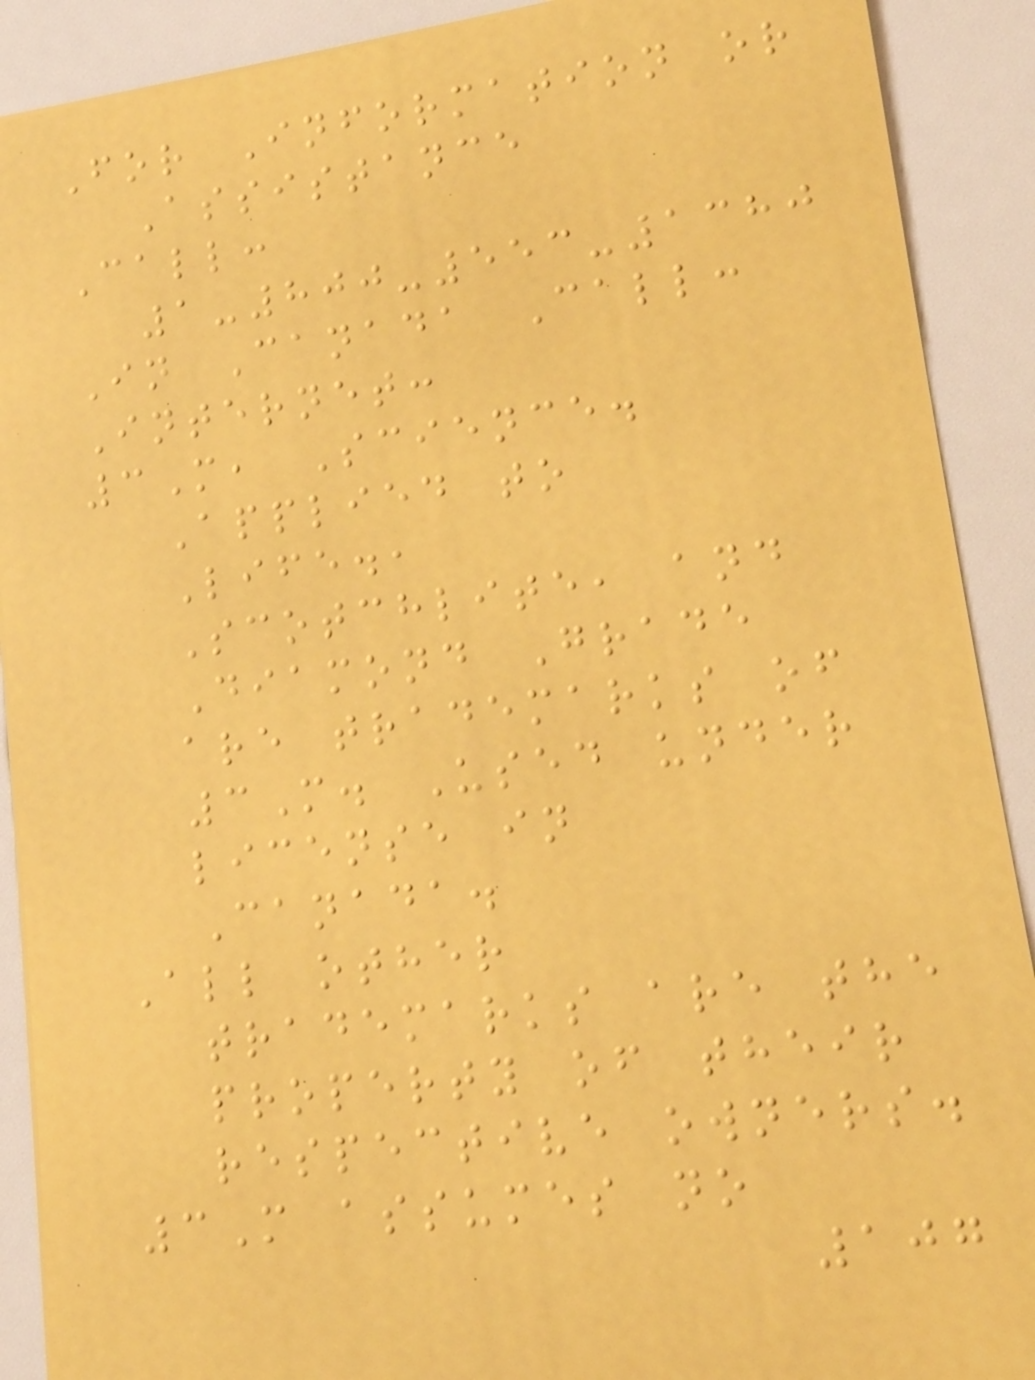For Information or
Assistance
Call:
1-800-553-1380
In Canada Call:
Internet:
3M, Science.
Applied to
Life.,
Scotchlite, and
Diamond Grade
are trademarks of
3M. Used under
license in
Canada.
All other
trademarks are the
property of their
respective owners.
3M assumes no
107
